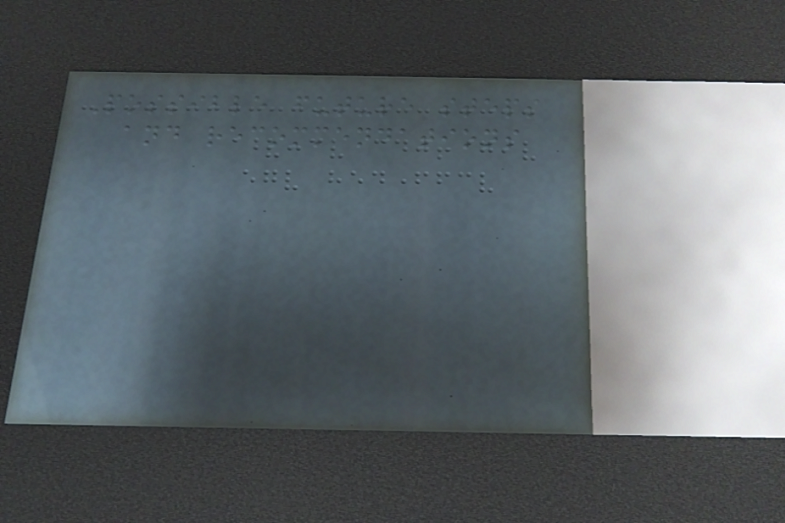Possible future steps
and recommendations
